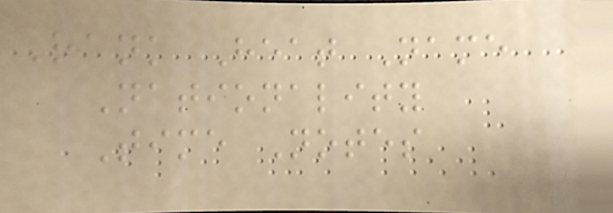Rank Heat Name
Nationality
Time Notes
